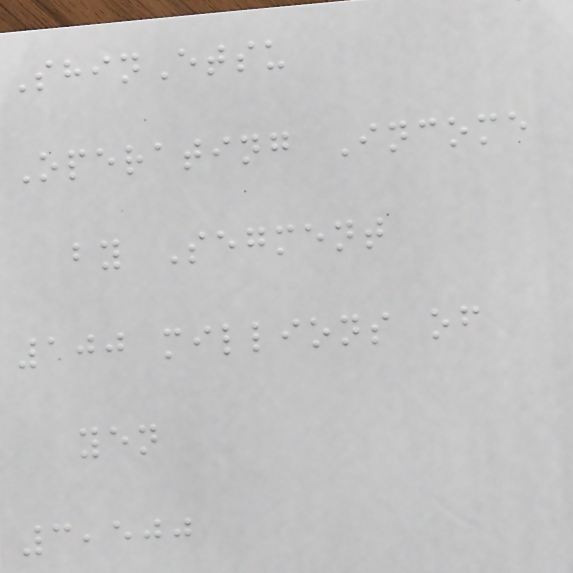ShinEtsu
Operating Income
by Segment
100 millions of
yen
3,500
